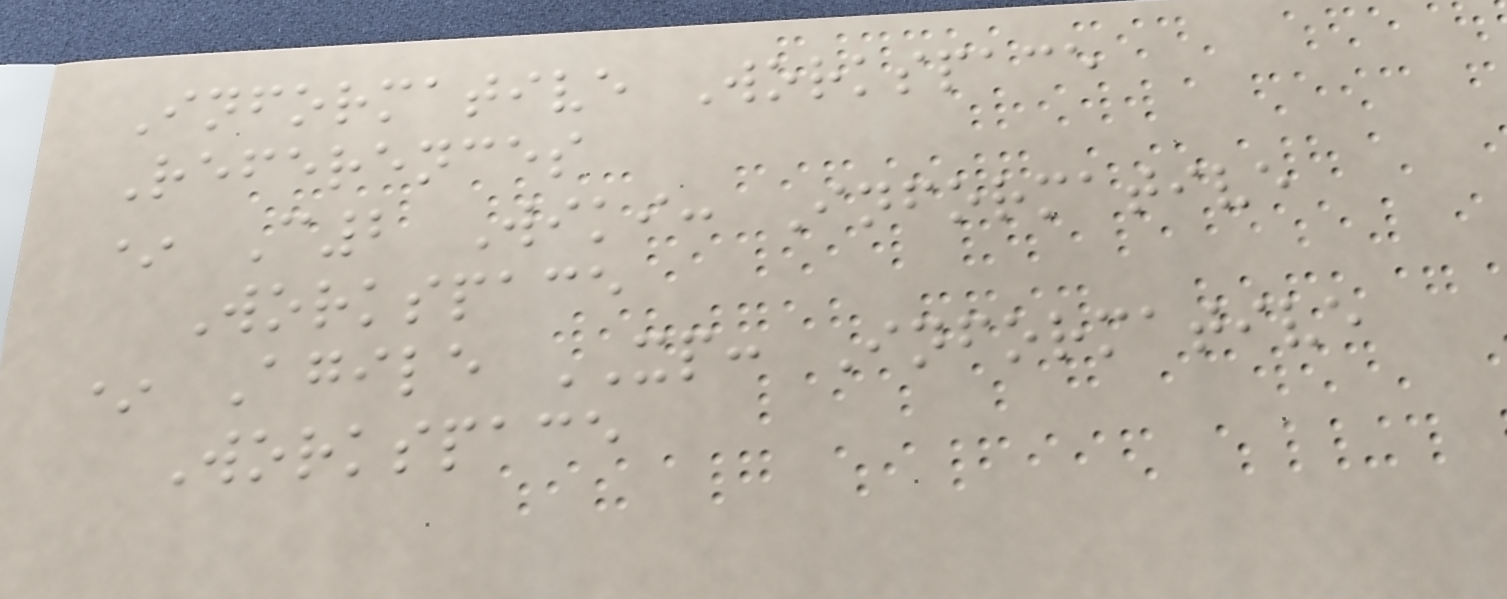Informative Workspace
References
* C2 Wiki: Informative
Workspace
* Agile XP: Informative
Workspace
